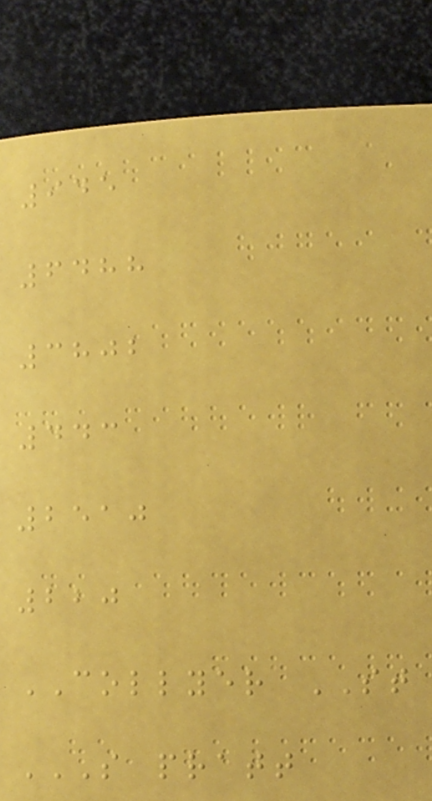945
6488
3802
443
2510
220
COLLYER ST
S PRATT
